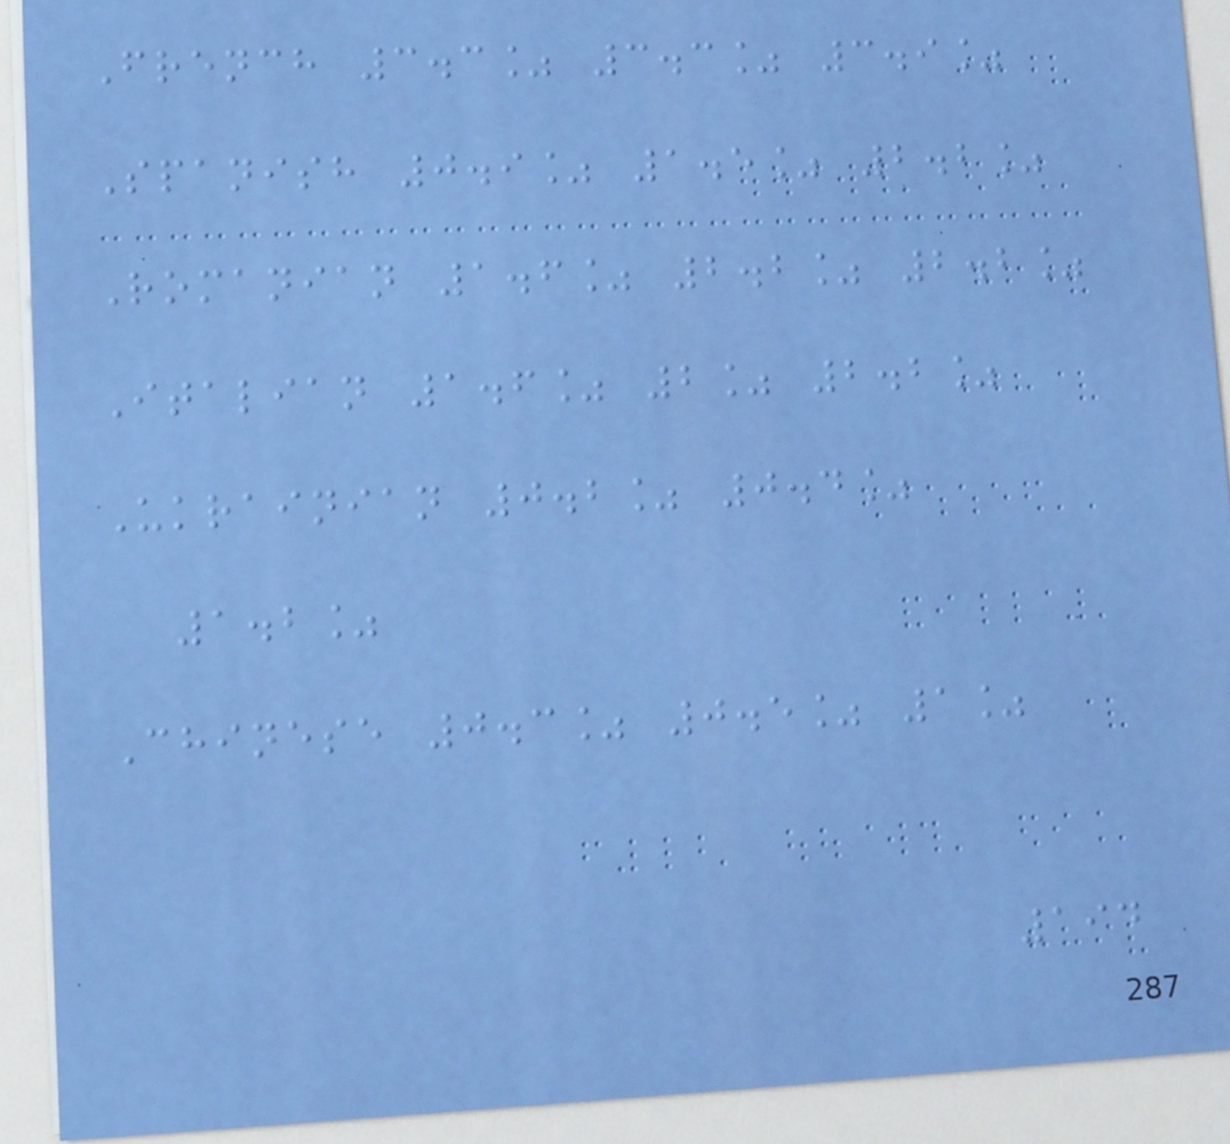French 3.3% 3.3% 3.9%
Spanish 0.9% 1.5% 2.2%
Romanian 1.6% 2.2% 2.2%
Italian 1.6% 2% 2.2%
Ukrainian 0.2% 0.4%
1.2%
Chinese 0.3% 0.5% 1%
194
